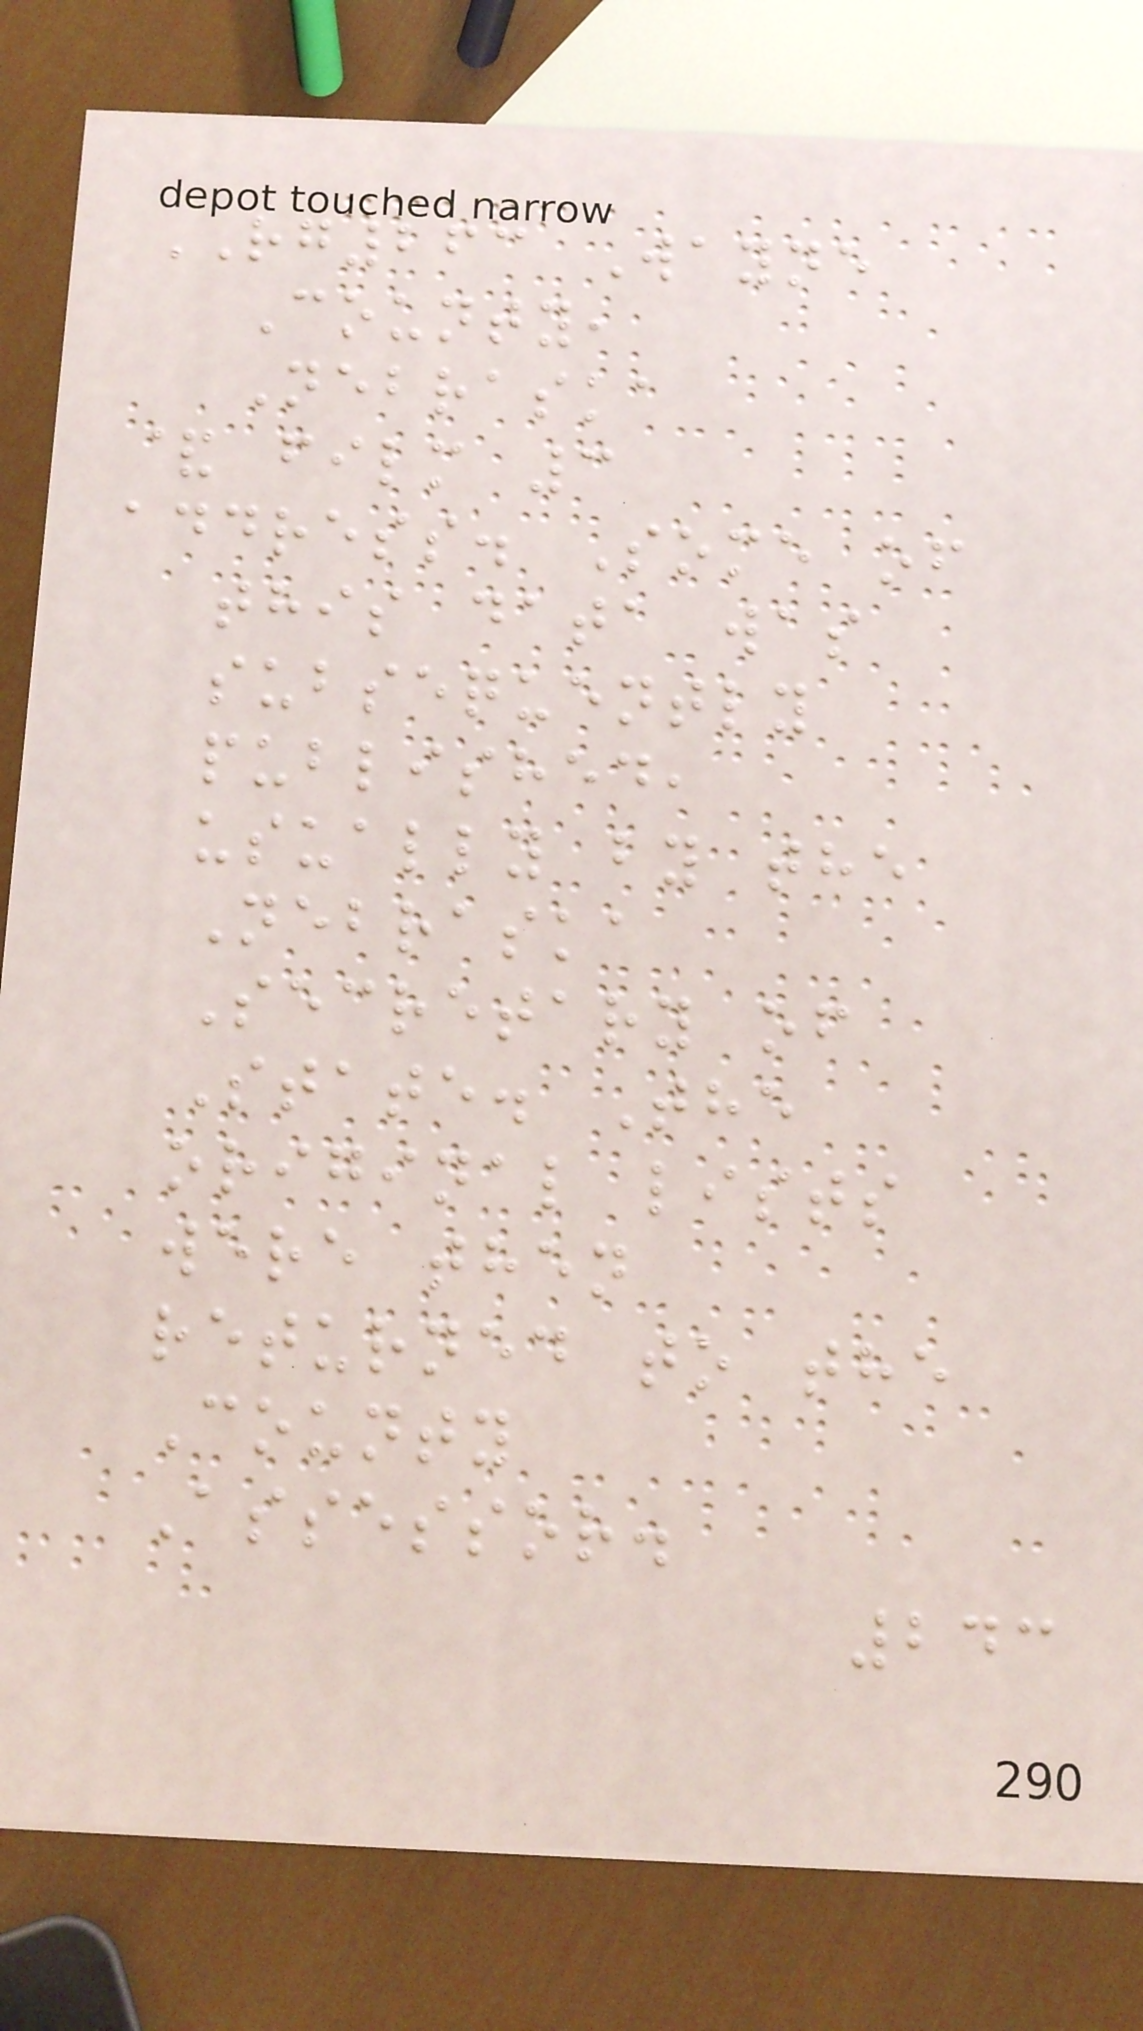RG263 Wayne
County,
Nebraska
& film 3
address. Some of
this data was
subsequently
published,
usually by the
Nebraska
Secretary of
State. The
original lists
were then
returned to the
County
Assessor.
243
